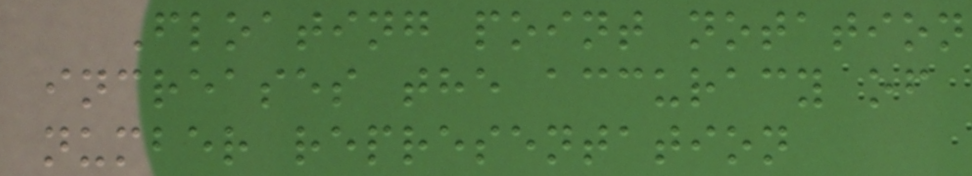Floating point notation
increases the accuracy of
number representation
